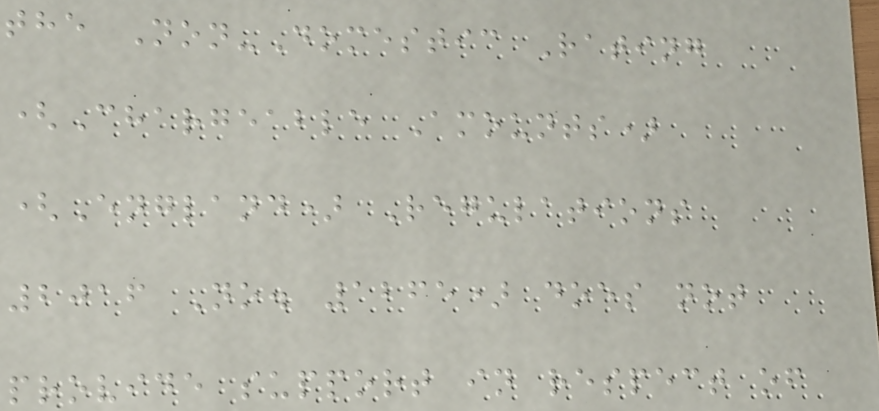the Non-Domestic Rating
(Chargeable Amounts)
(England) Regulations
2016 No. 1265) does not
provide support in respect of
